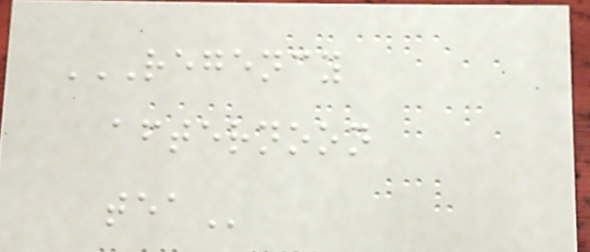REGENCY
AFTERNOON
TEA
